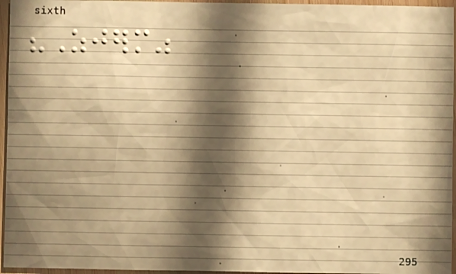"Zjerm"
